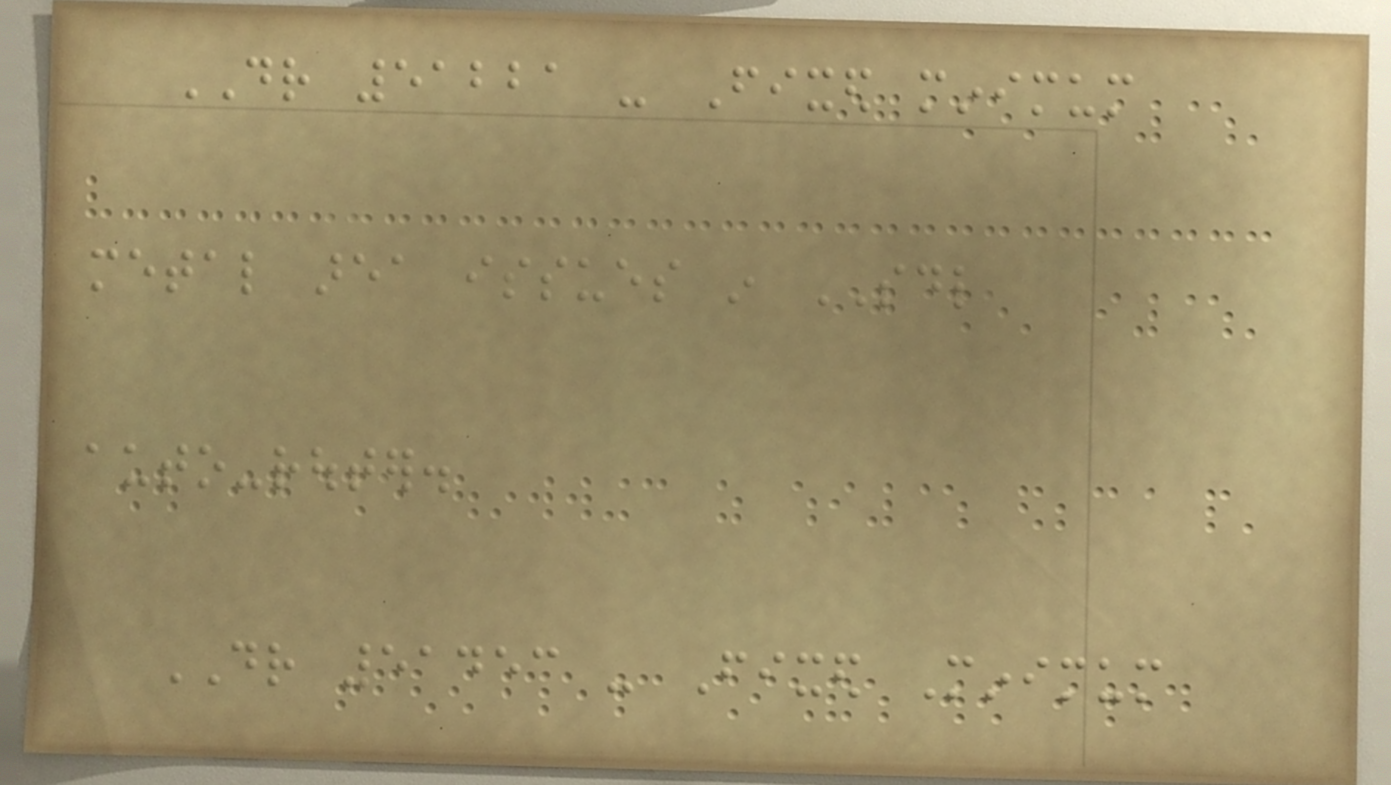DR 51221 - Fixed minimum
metal area issues in SDL
auto-router.
DR 51453 - Fixed Minimum
